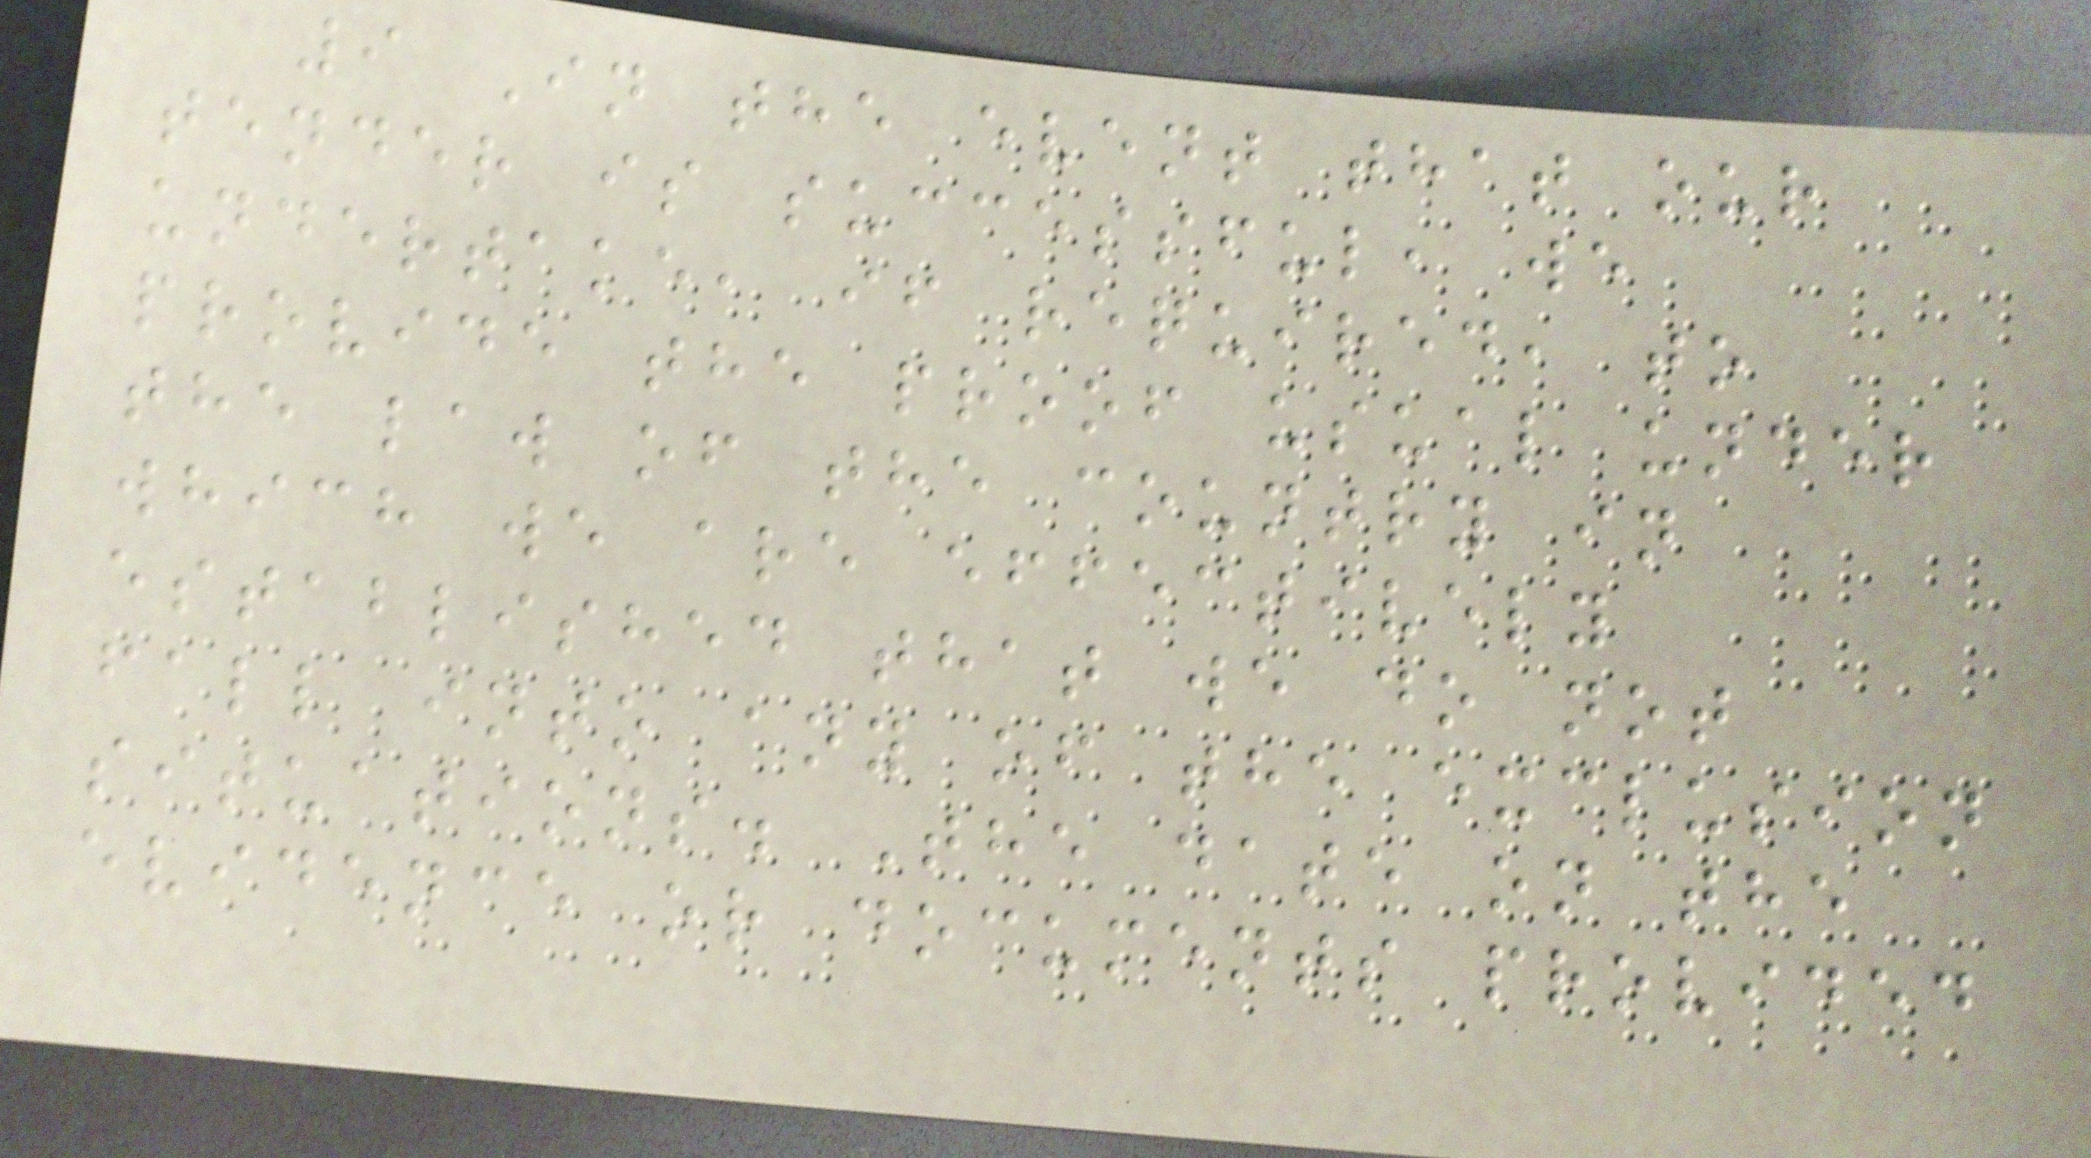9 In the event that our
tender is successful, we
undertake, if required, to
provide the proof usual under
the law of the country in
which we are effectively
established that we do not
fall into any of the exclusion
situations. The date on the
evidence or documents provided
